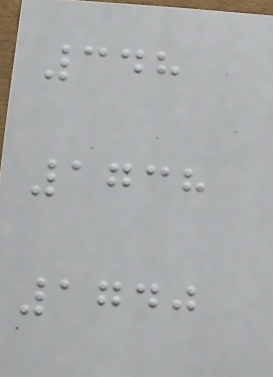348
1738
1740
